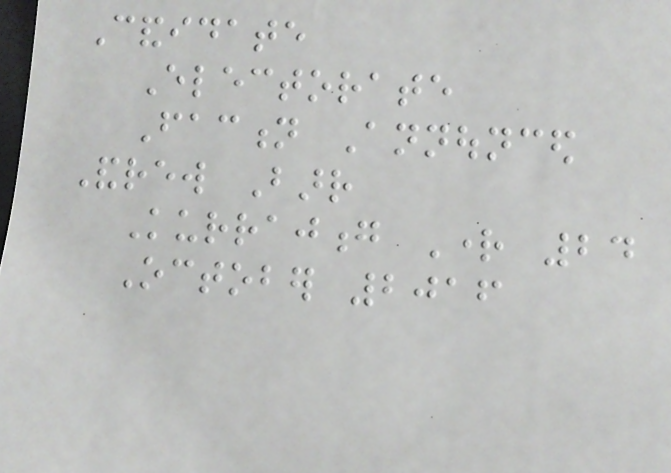Candidate
Electorate
Faction Announced
Andrew Barr
Kurrajong Right 24
October 2016
